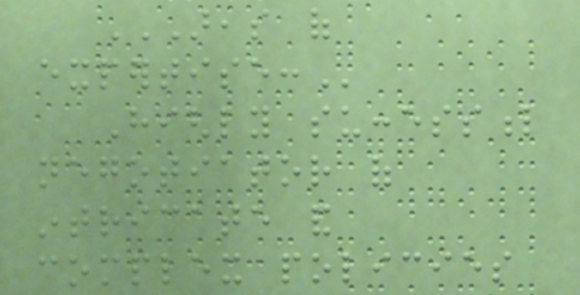AREAS OF
EXPERTISE:
Highly successful
negotiator of
intricate and
complex policies
